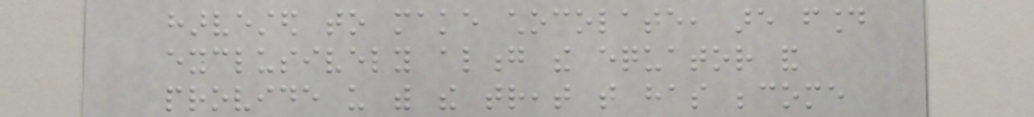harvested to make chocolate, are found
exclusively along the equator and
provide us with the treat that has become
